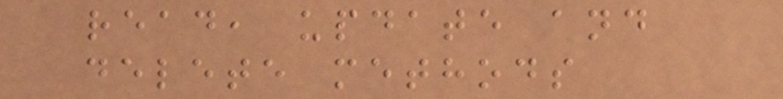read, update and
delete methods
